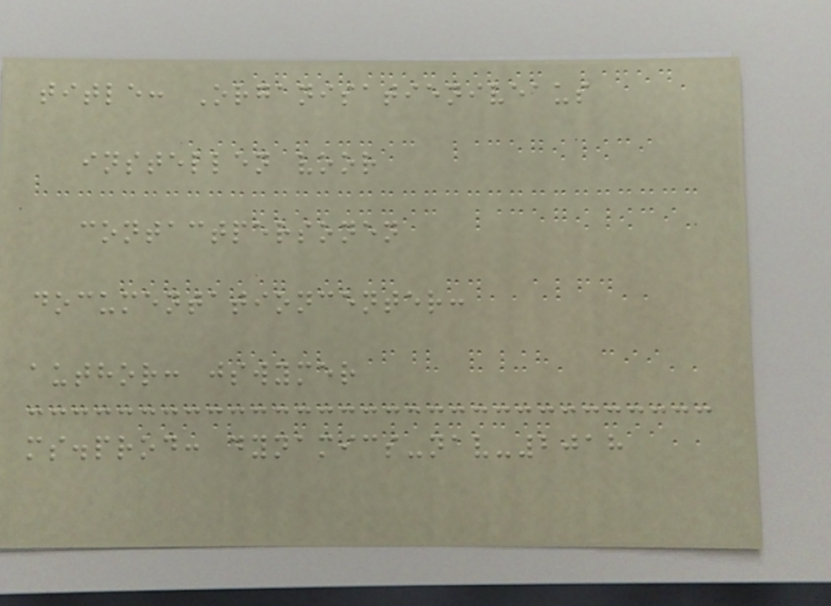title: Organisatieniveaus
instellen voor
contactpersonen
documentationcenter:
author: jswymer
ms.prod: dynamics-nav-2018
